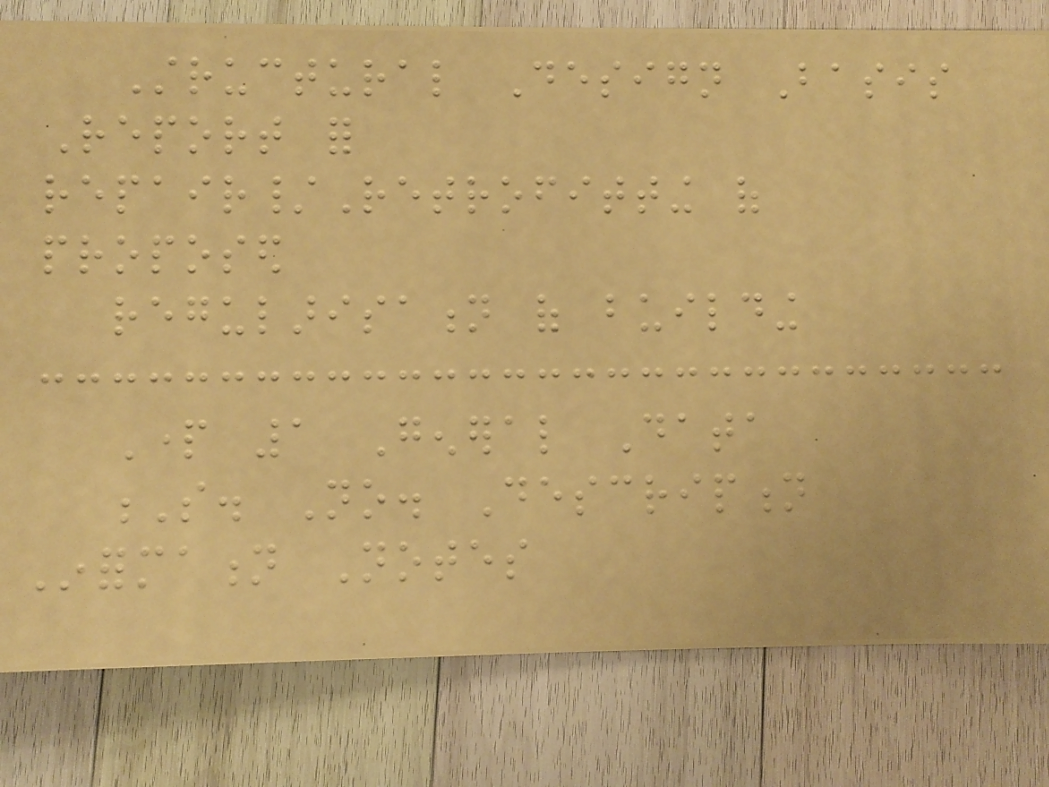Structural Design Basis
Report for
repair/Retrofitting of
proposed
regularisation of building
Part 1 General Data
S. No. Description
Information Notes
